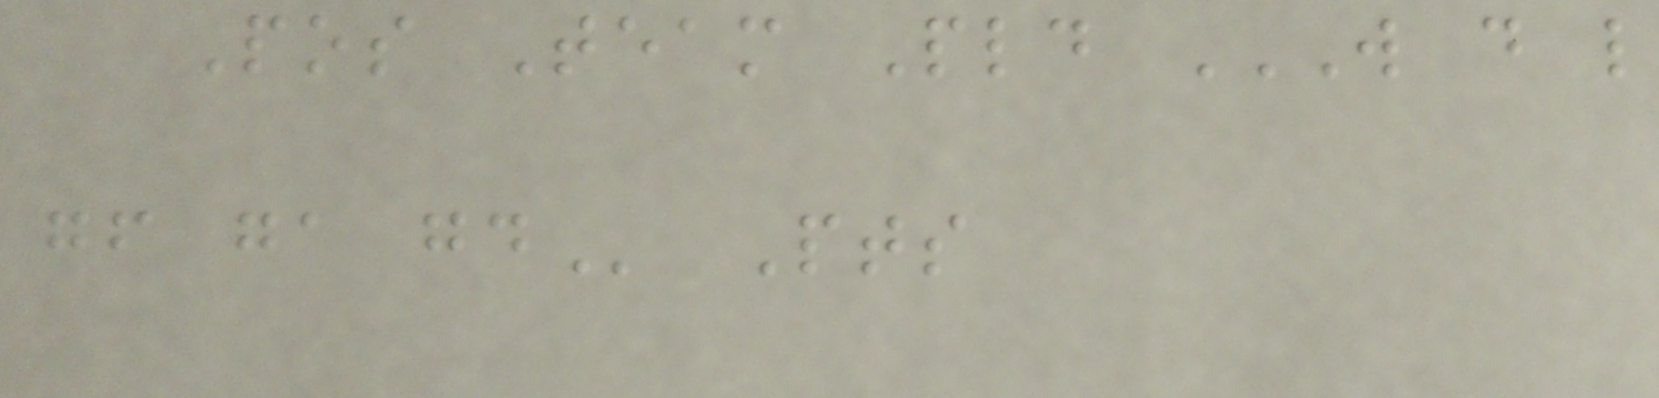Pos Team Pld W D L
GF GA GD Pts
